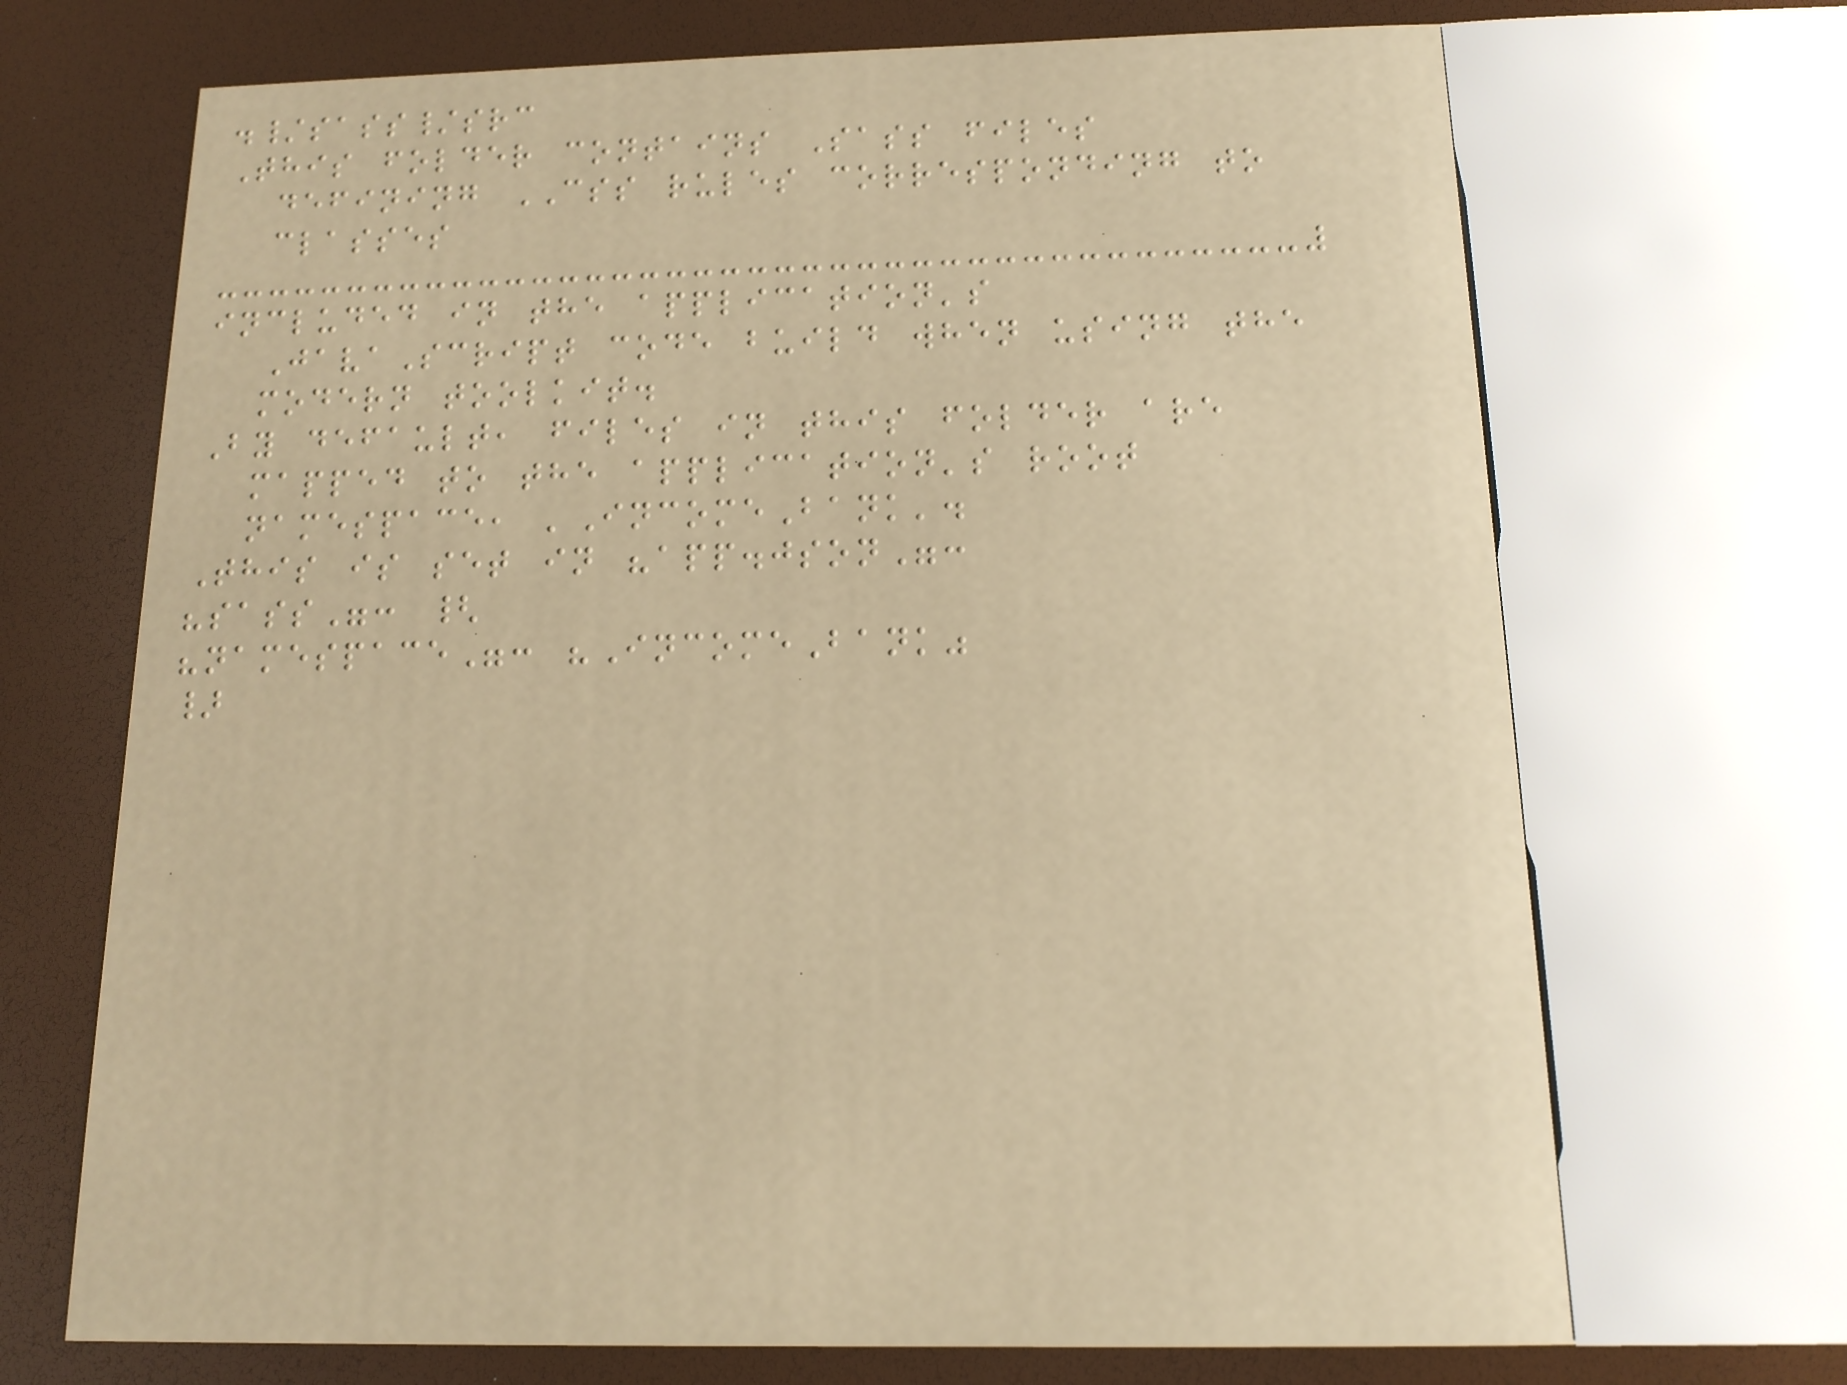./sass/src
This folder contains Sass files
defining CSS rules corresponding to
classes
included in the application's
JavaScript code build when using the
modern toolkit.
By default, files in this folder are
mapped to the application's root
namespace, 'IncomeBank'.
This is set in "app.json":
"sass": {
"namespace": "IncomeBank"
}
